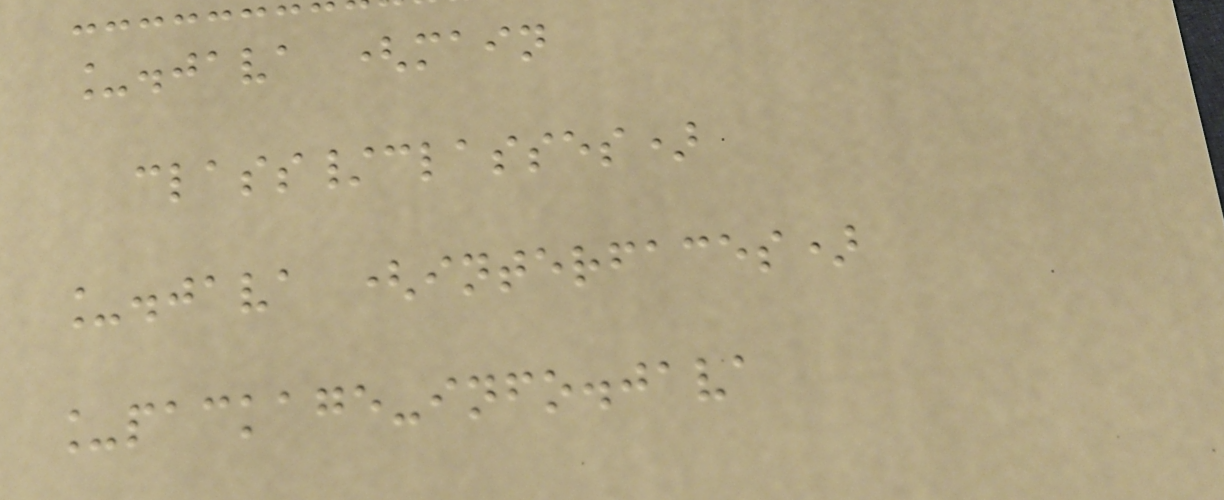_.java (main
class/classes)
_.java (interfaces)
_package-info.java
